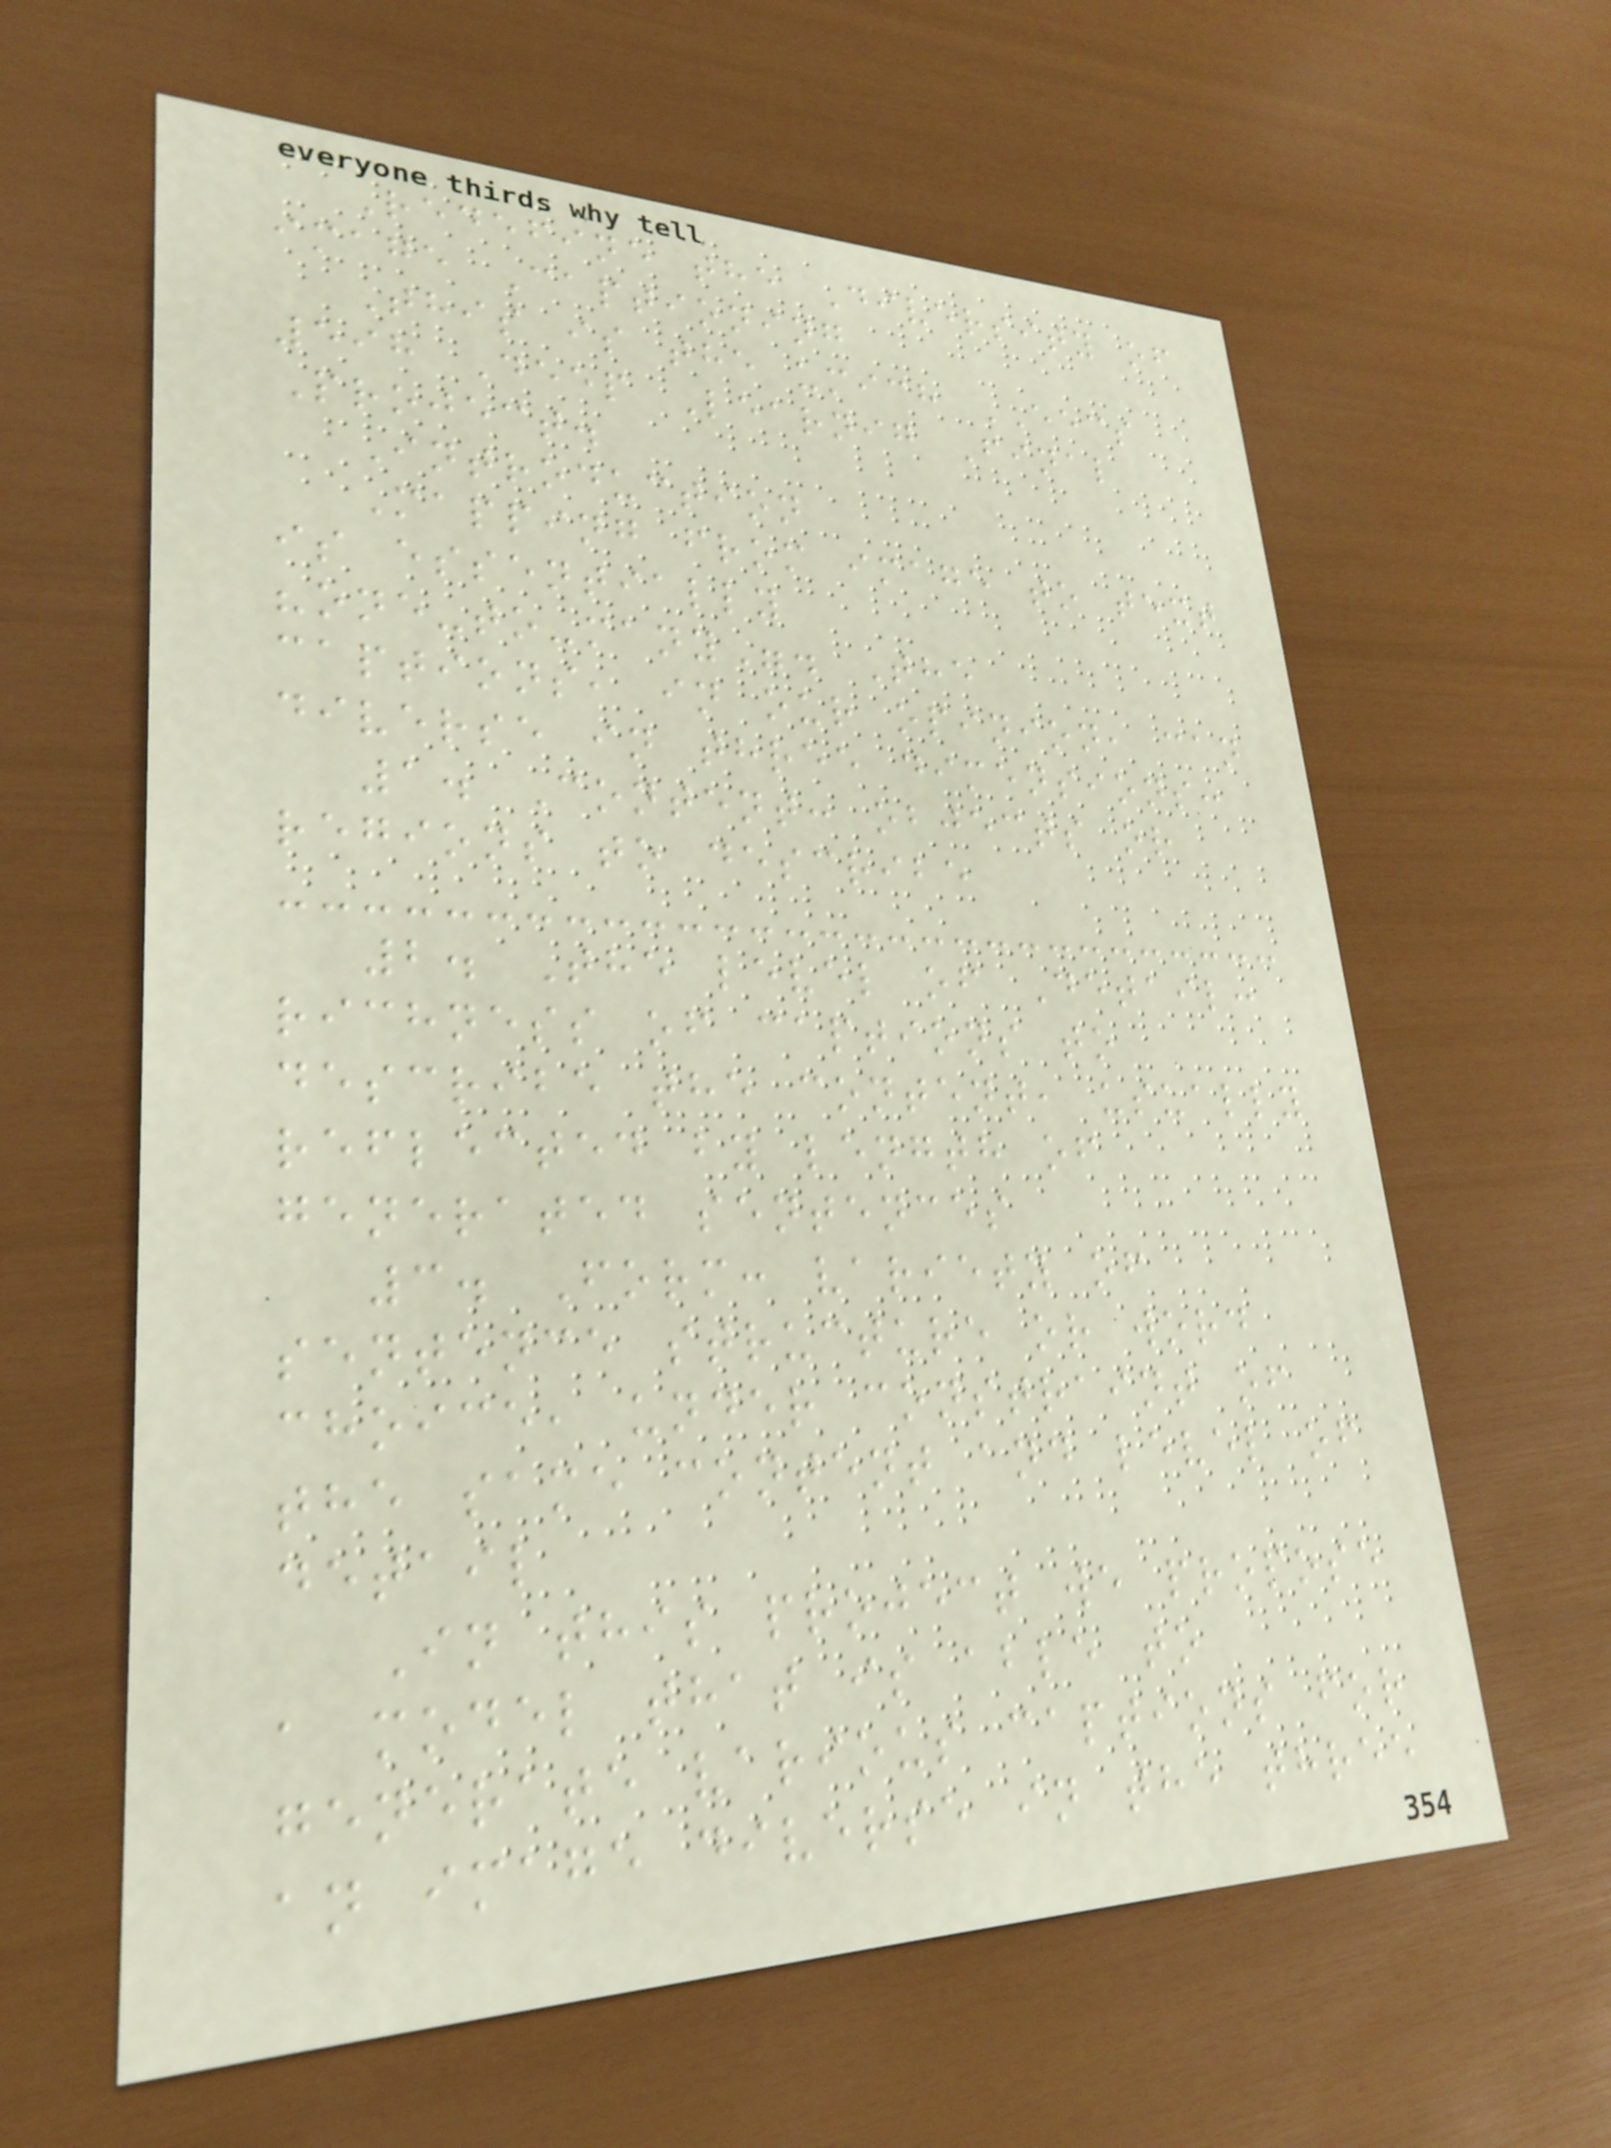Redefine the Diversity of
image Captioning
This is the umich EECS
598 Deep Learnig Final
Project.
Introduction
Mapping from image to text
is essentially
"one-to-many". The
captions, in our opinion, can
diverse in three dimensions:
1. Content: objects or
regions to describe
2. The level of Detail:
richness of captions to
describe the content, usually
reflected by length of
generated sentences
3. Form: variety of
sentence structure or word
choice, under constraint of
the same content and level of
detail
In this project we propose
a model that is able to
generate various captions for
an image diverse in the three
